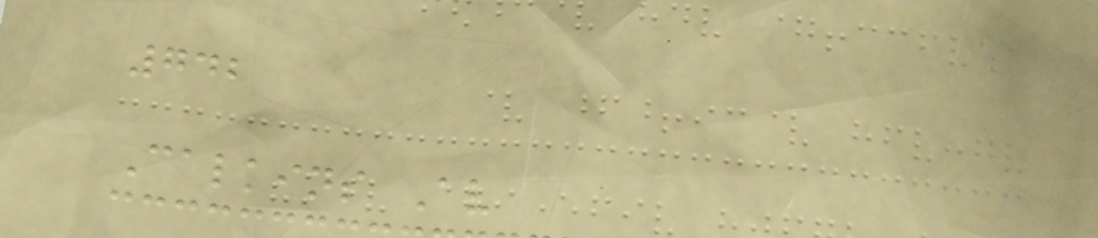742
Calkins Av
